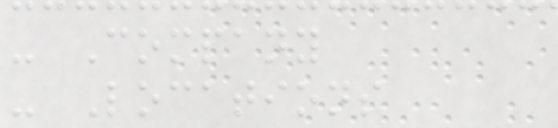- Company
- Locations
